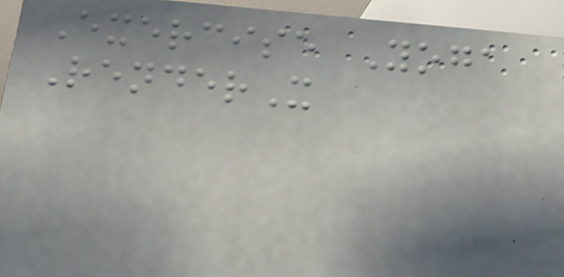Exercise Yoga
RenderX
